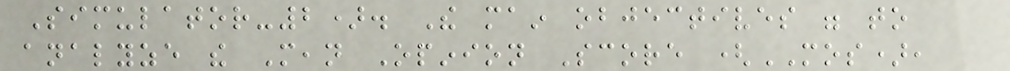Simulator-2). The main objectives were to
analyze the Mean Opinion Score (MOS),
